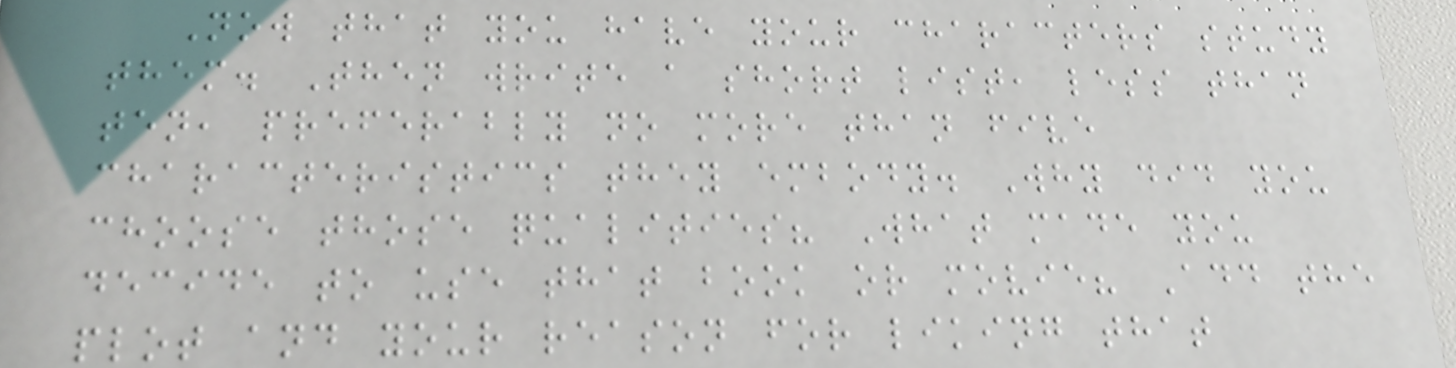Now that you have your characters study
them. Then write a short list, less than
ten, preferably no more than five
characteristics they embody. Why did you
choose those qualities? What made you
decide to use that book or movie? Add the
plot and your reason for liking that
